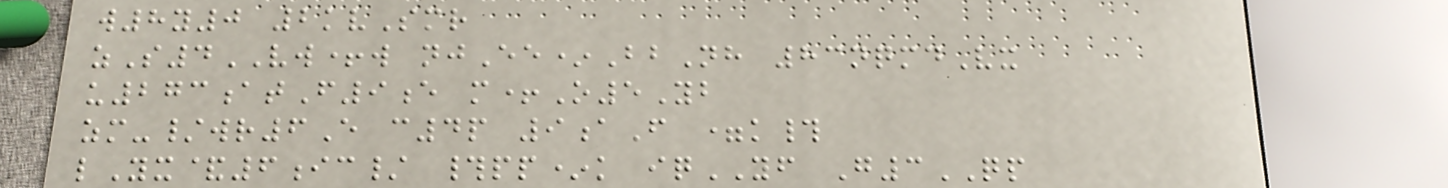w8y0 2kvSmr
zS4VW+w njEe*BbNh 83nqmdVx
u273atF9e m+O5Yb
zm-/wr6E c4p 9aF =k#
lYx&6ic/ #pp*k iqYF G3QP
